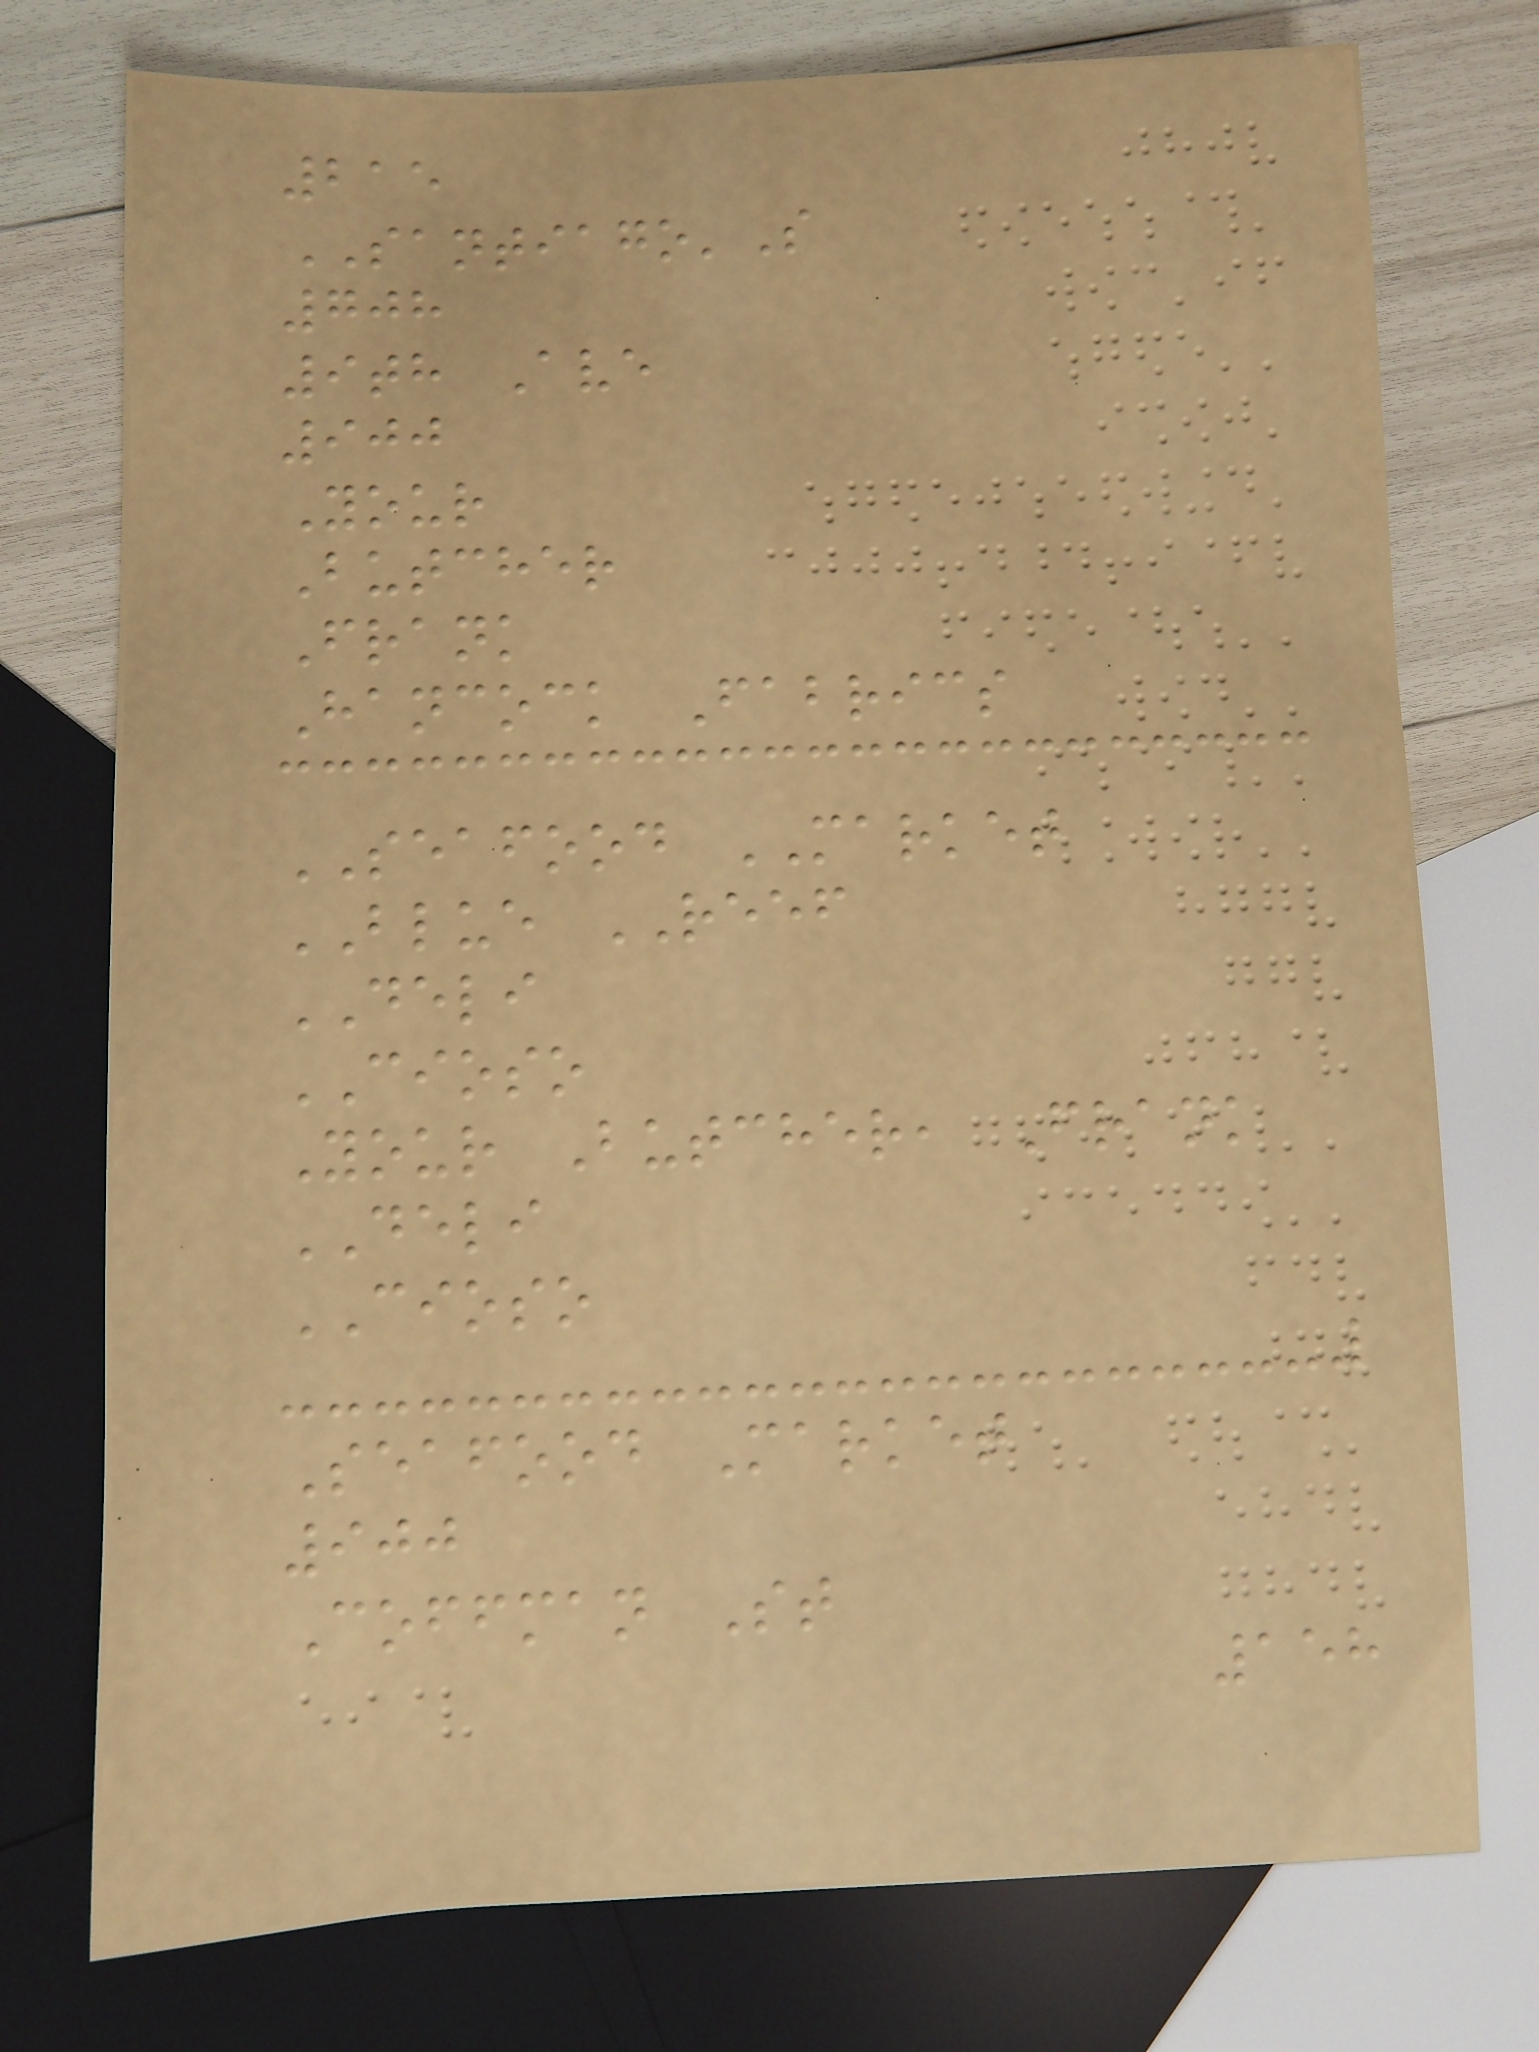215
SANTIAGO'S
708
9th Ave
900
Your
Butcher
Frank
Hancock Fabrics
SEAFOOD MARKET
BLUE REEF
DELI
CIOSO
Your Butcher, Frank
DELI
CIOSO
Seafood Market
900
Coffman St
158
